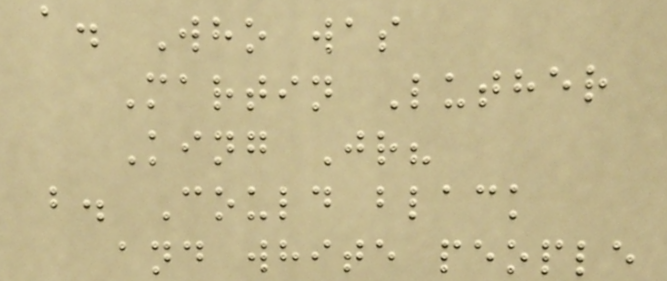a. Who was
Martin Luther
King Jr?
b. Could black
and white people
